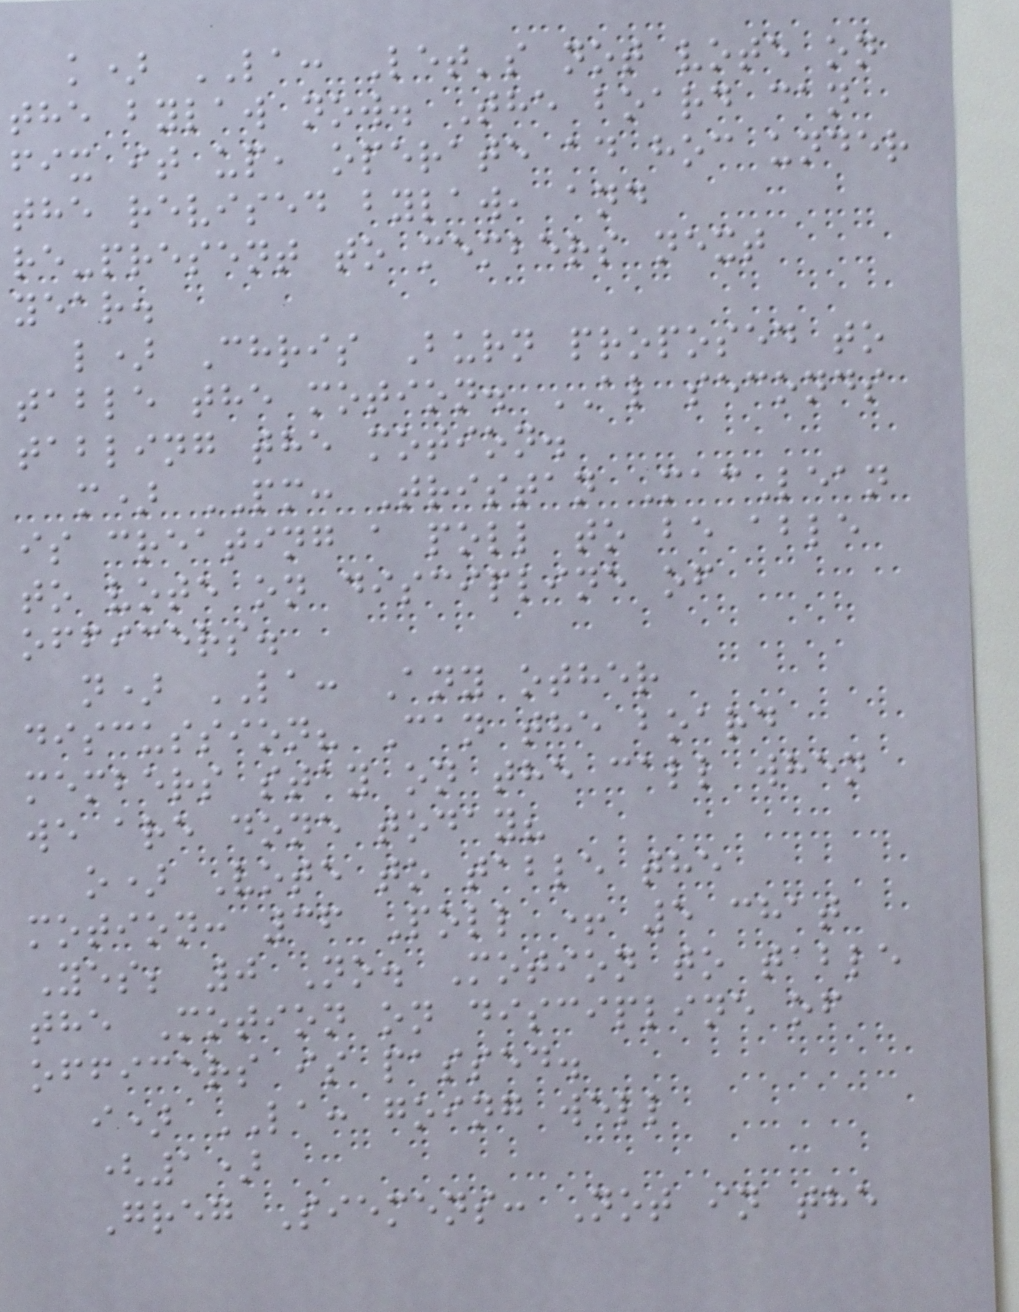k) LA: Let's not vote on
the bylaw now. The board can
fix it up, operate ad hoc under
the revised bylaw, and
re-present to members next
year.
l) Chris Burn proposed to
table the motion. AL seconds
tabling the motion.
m) PM: Tristan MacLean
is creating a poll to be able
to vote on discipline of
officers.
n) LA: Any other
discussion? Can the board
members stay on the call when
we are done today?
o) Vote to table the
motion: 36 Poll + 5 chat
Yes; 0 No. Motion to table
the Motion on discipline of
officers is passed.
i) LA: going well
(1)
Greg Siemens: Not in the
